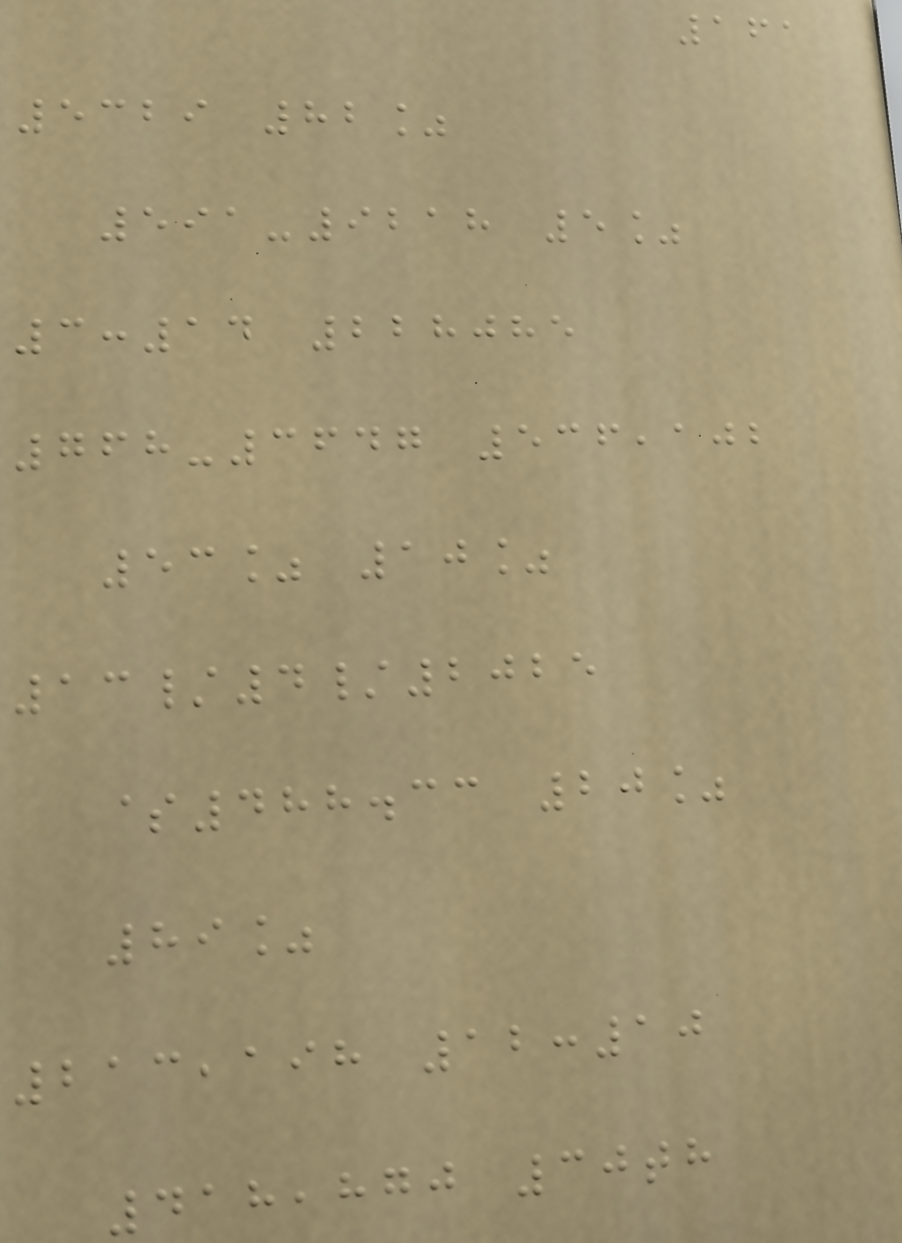161
5329 82%
591-9218 5%
3:14 228085
768-3647 536,102
53% 10%
13/4/2025
$488.33 20%
89%
213,198 12:10
418,870 30th
